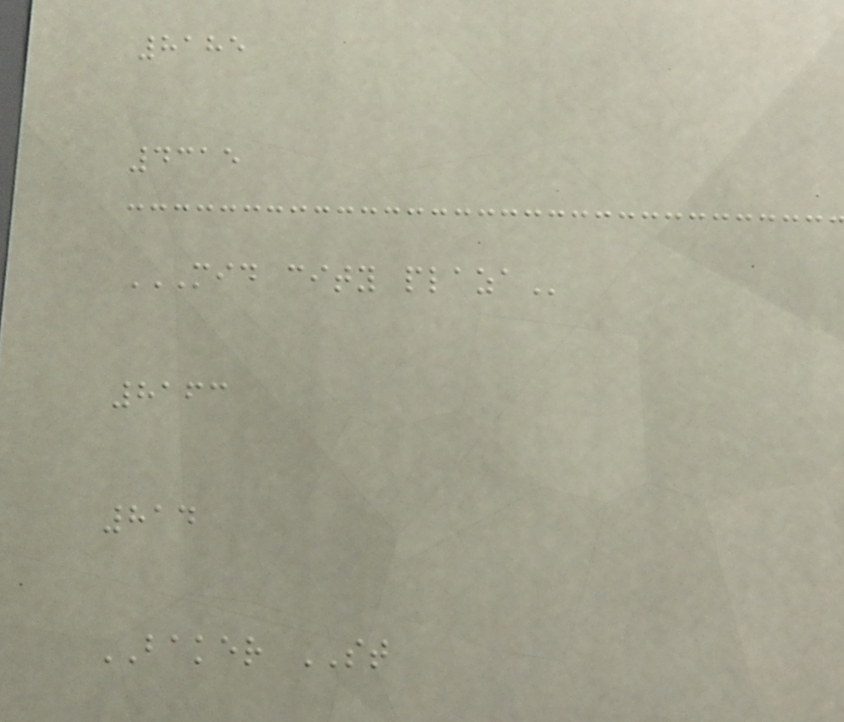8185
4315
MID CITY PLAZA
8163
814
BAKER ST
